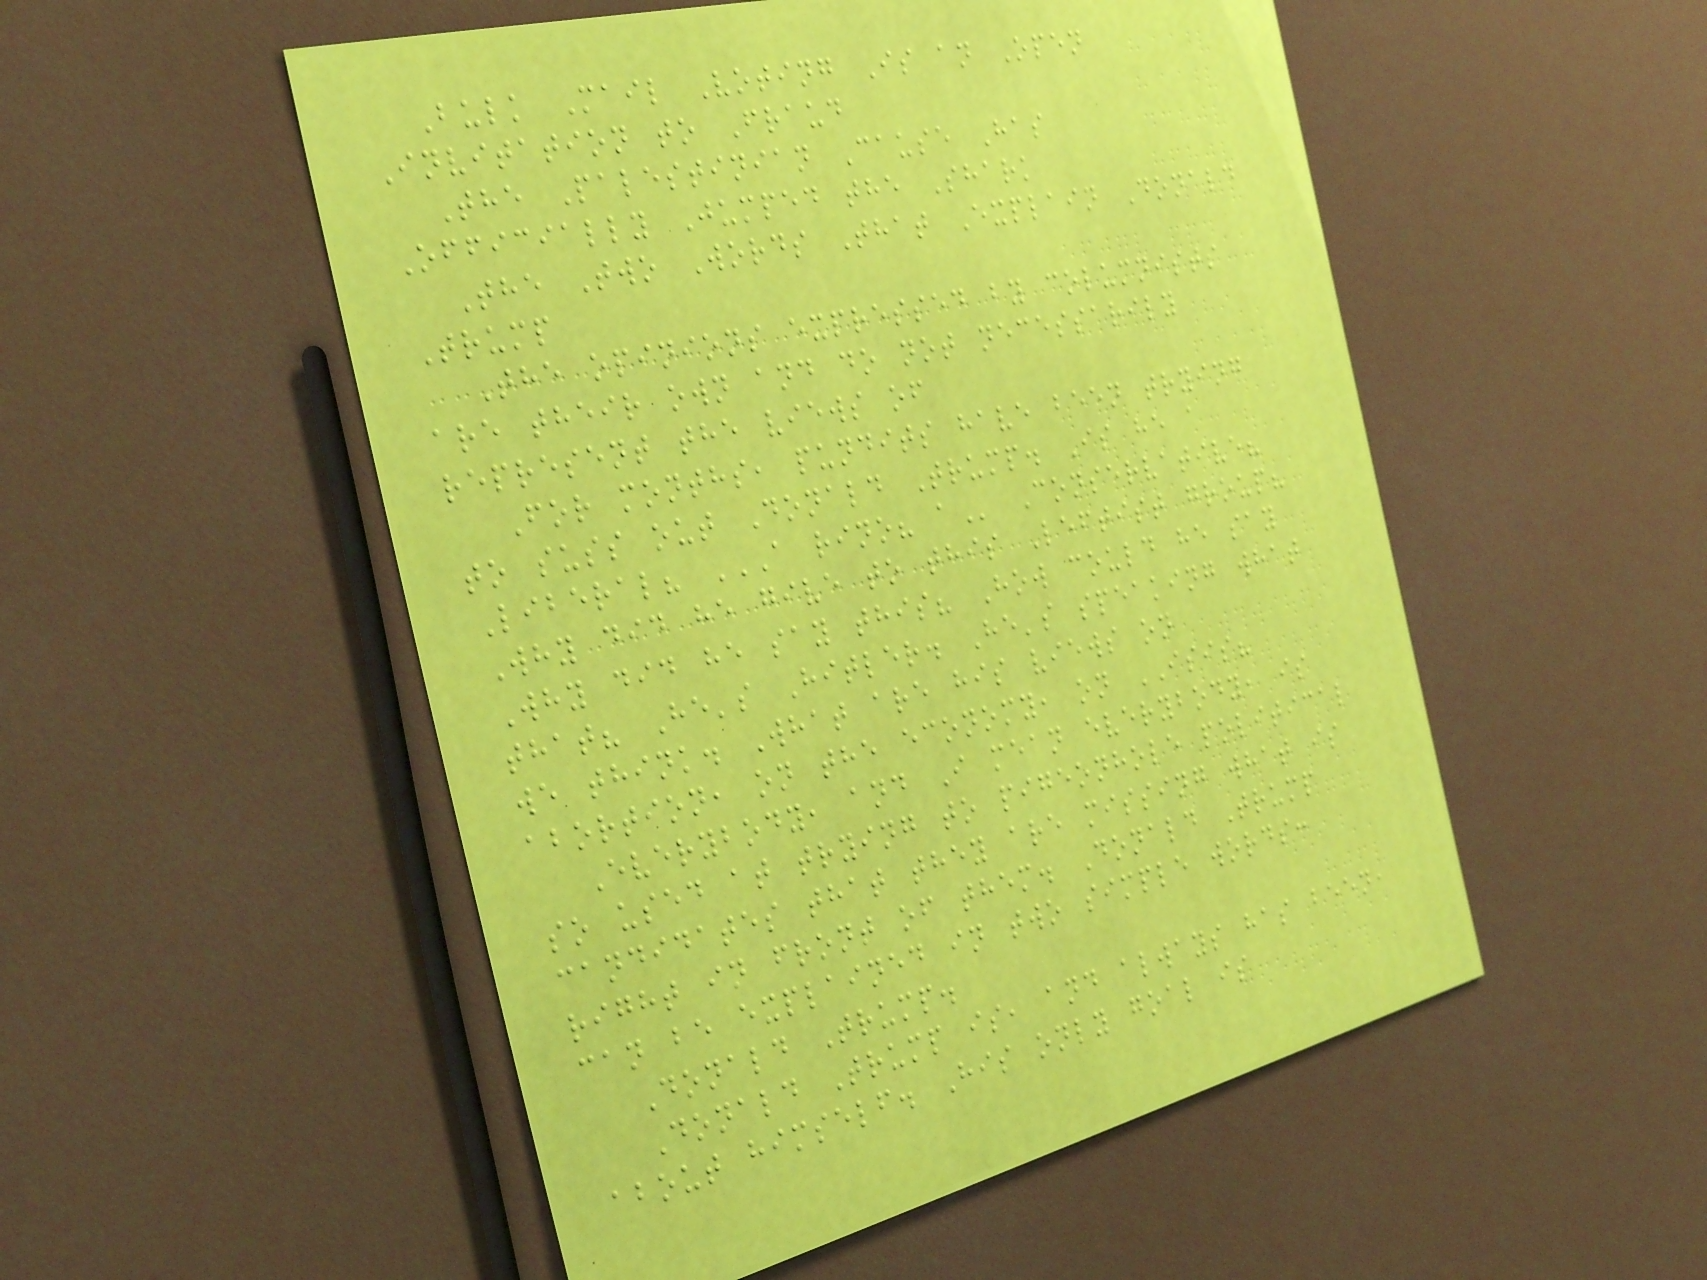Bulk Mail Voting Is an Open
Invitation to Fraud
The Palestinian Cause Has
Officially Jumped the Shark
The Two Words That Explain Donald
Trump
The opinions expressed by columnists
are their own and do not necessarily
represent the views of
For months, pundits have been trying
to suss out Donald Trump. Is he a
Liberal? A RINO? A Conservative?
Why did he give to this Leftist group?
Why did he say this? How could he say
that? He's Hitler. He's speaking what
we think. What are his views on
abortion, on the economy, on ISIS?
Everybody, and I mean everybody, is
so used at trying to pigeonhole political
candidates that they are missing what is
right in front of them. Donald Trump
can be explained in two simple words:
Donald Trump.
Donald Trump is, and always has been,
about himself. His only goal is
